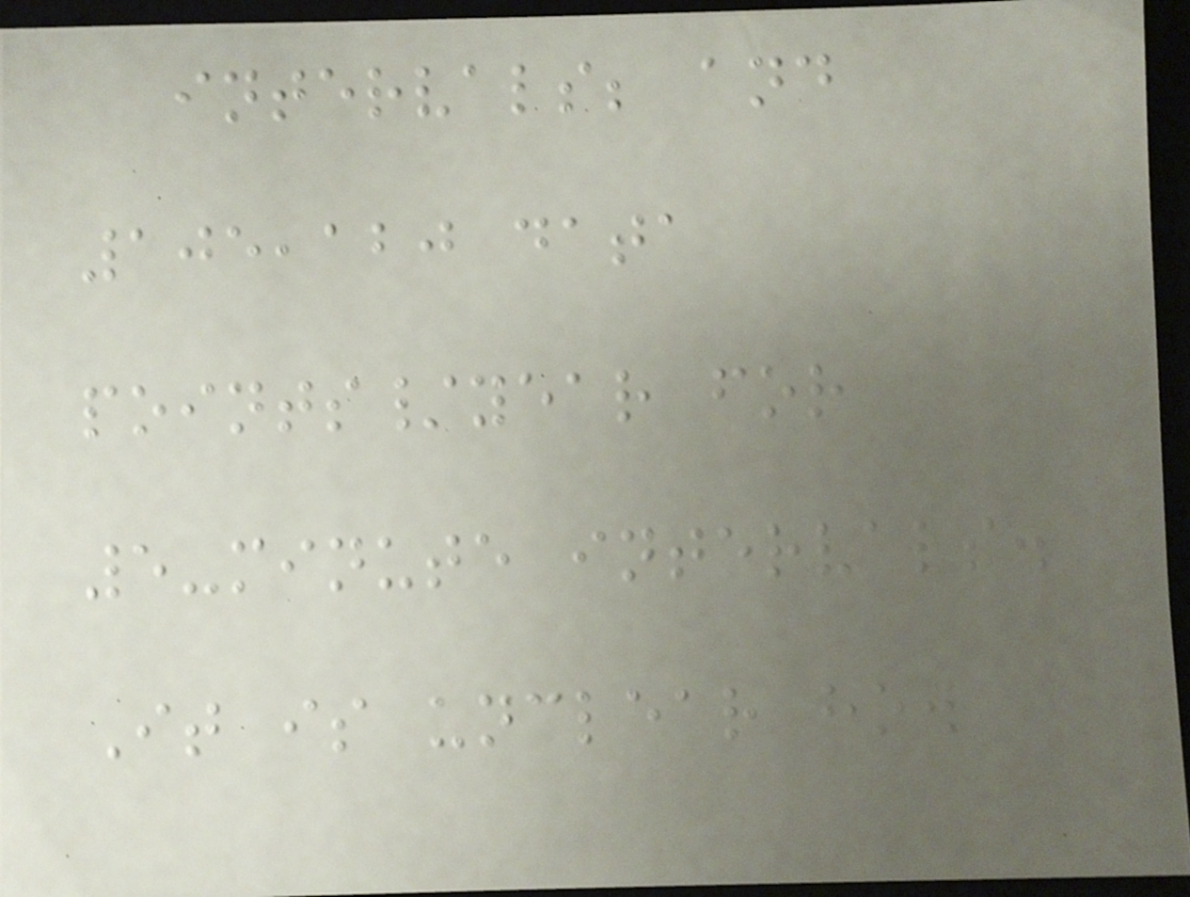intervals; and
105,120 data
points/year for
5-minute intervals.
It is unclear how
